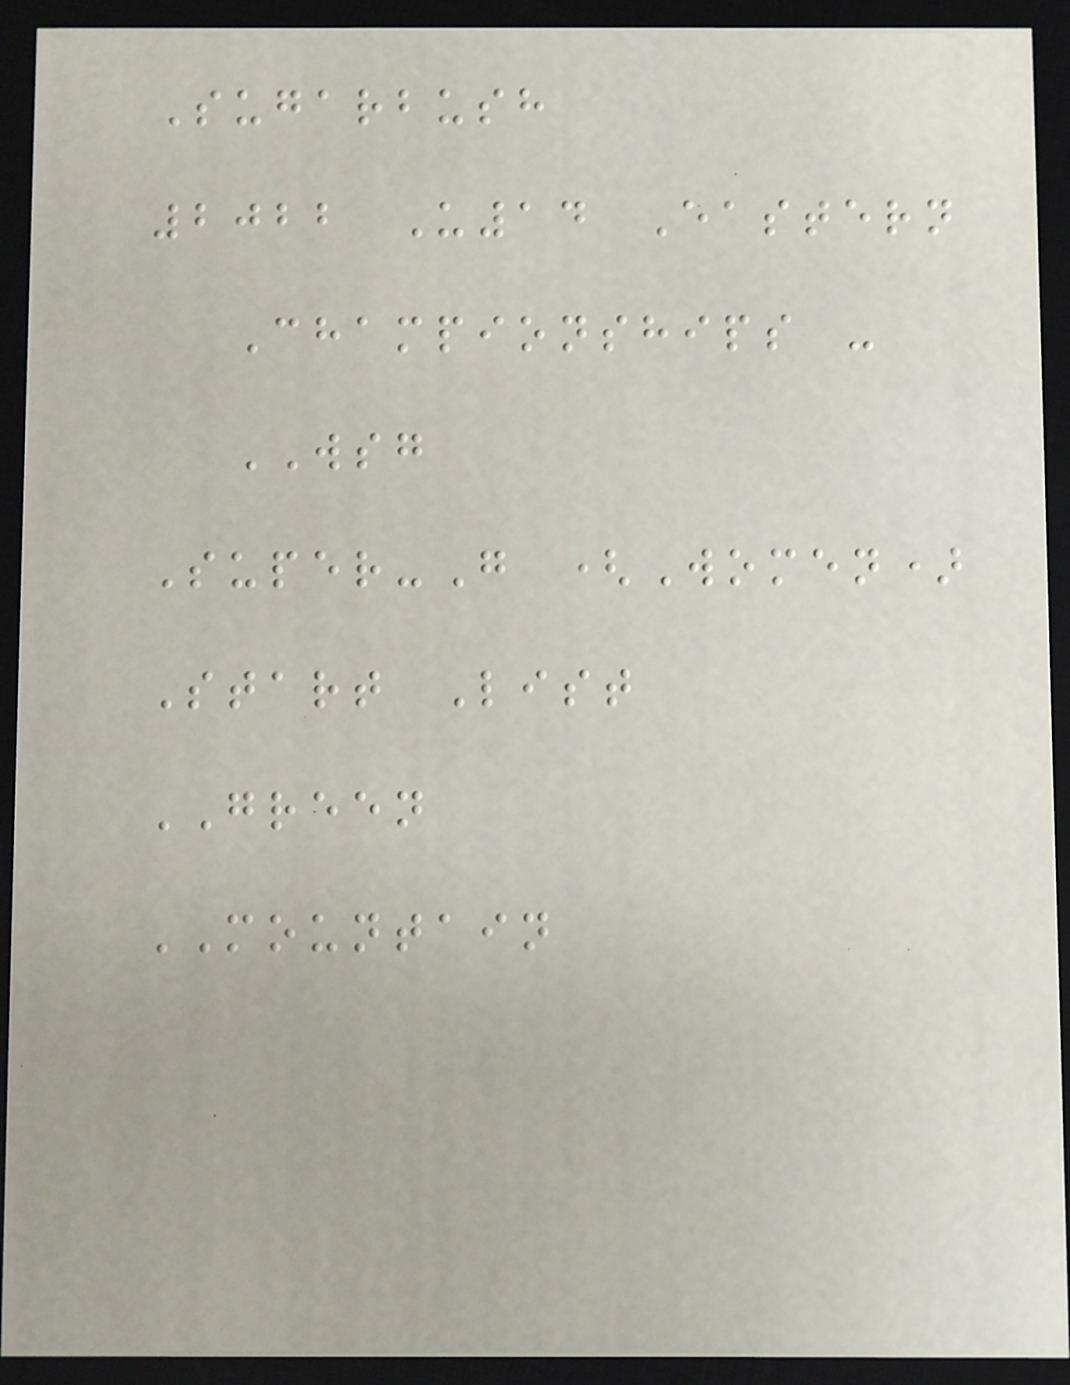Sugarbush
2022 U14 Eastern
Championships -
WSG
Super-G (Women)
Start List
GREEN
MOUNTAIN
